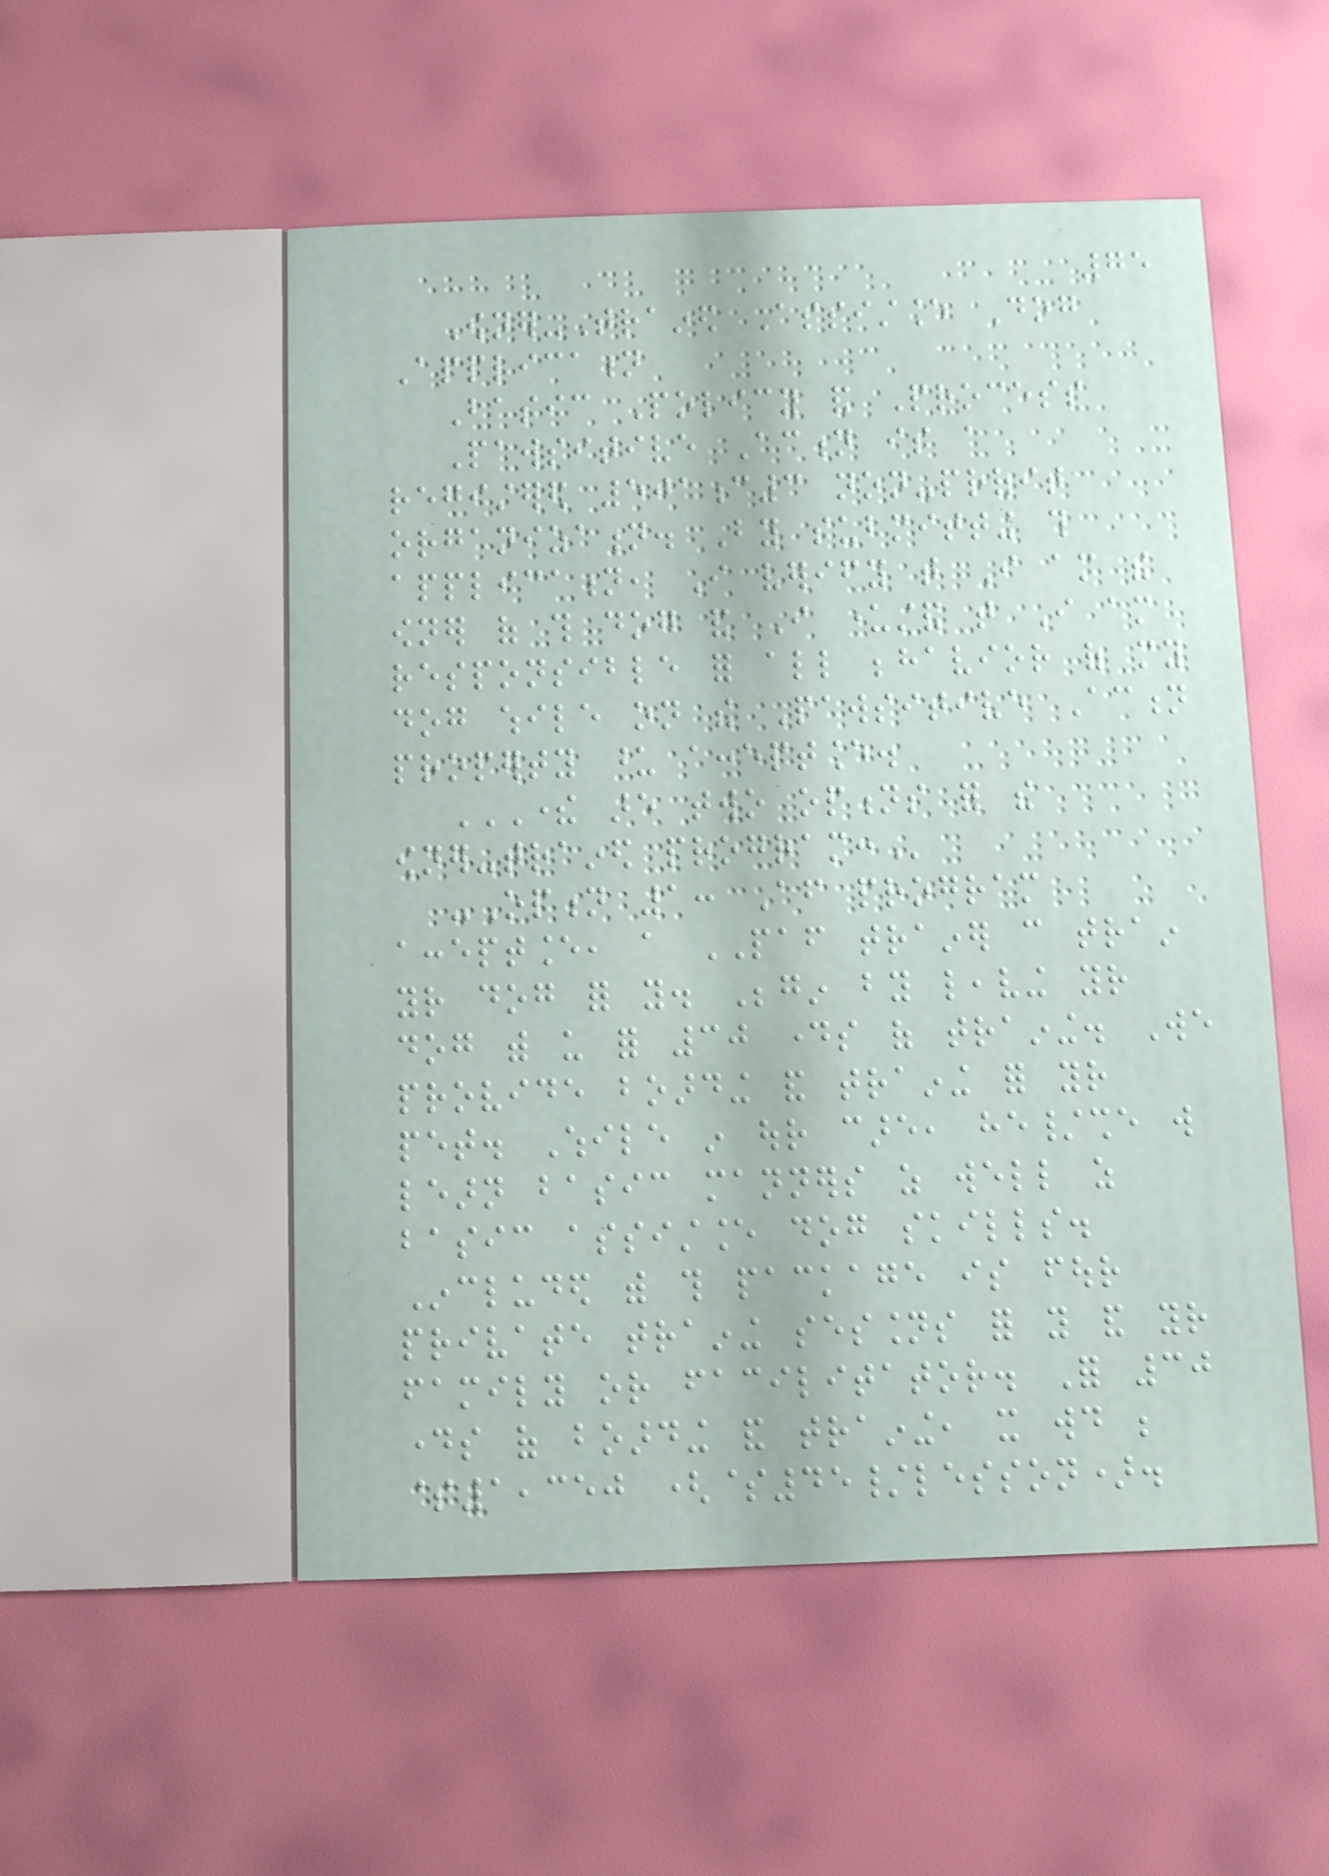75
Owner-Trained Assistance Dog
Application
Basic Policy and Process
Pawsitive Action is a
registered 501c3 non-profit
organization. By submitting this
application, I verify that I am the
owner of this dog and I understand that I am
responsible for all behavior of my
dog while on the Pawsitive Action
property upon acceptance.
THERE ARE TWO OPTIONS FOR THE
OWNER-TRAINED PROGRAM:
-Option 1: After program
acceptance, a PAF trainer can train
your dog for you. Begin by leaving your
dog with us for 30 days of training. We
provide boarding and training for your
pet. While in our care, he/she will
learn basic manners as well as
basic assistance dog skills.
Included with this package is four
private training sessions for you and your
family or facilitator. For 30
days of boarding and training, it would be
$1,350 ($45/lesson).
